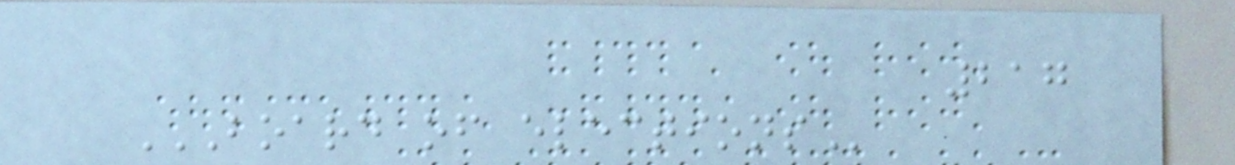217
BOARD OF ELECTIONS
